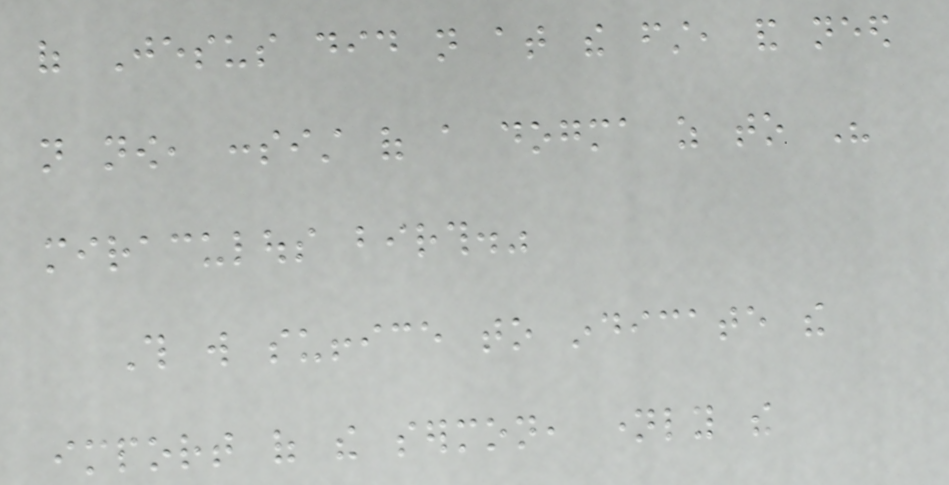of Jesus did not at the first, and need
not now, consist of a dogma as to His
miraculous birth."
This will suffice to indicate the
import of the sermon, namely the
